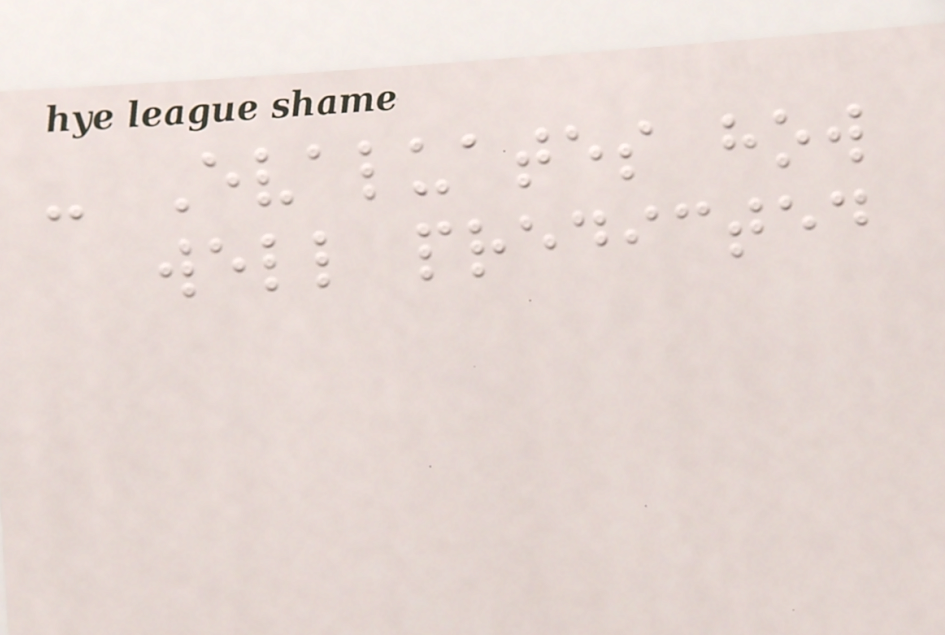- Evaluates how
well predicted
